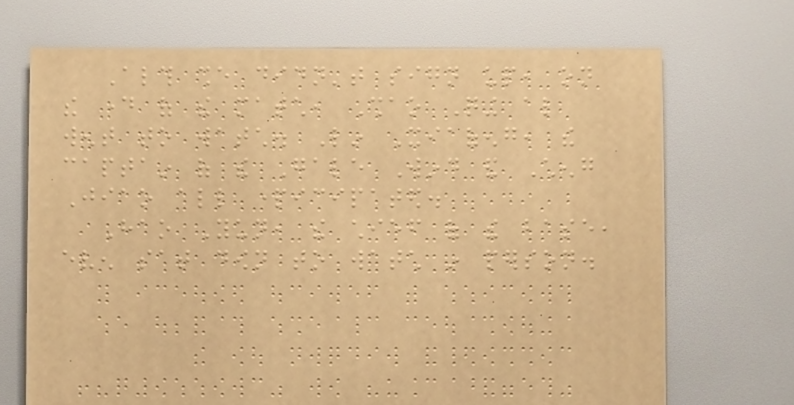Although she didn't sign up, on
the day of the match, Shao Qing also
went to watch. Lin Xiaofeng, the
captain of the Gale Wind and Cheng
Jiao all participated.
Hao Yun, the chief of the base,
even sat down to watch in person.
